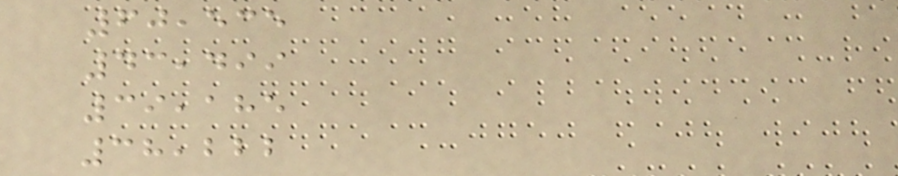60,535
43,499
39,185
38,222
